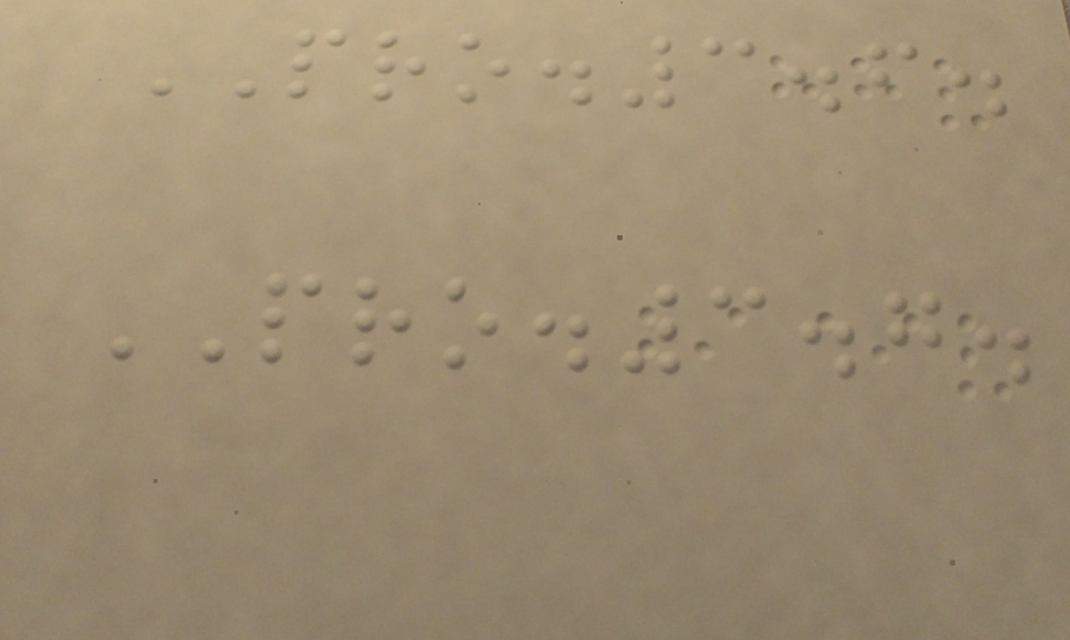PRO.3.6.
PRO.3.7.
